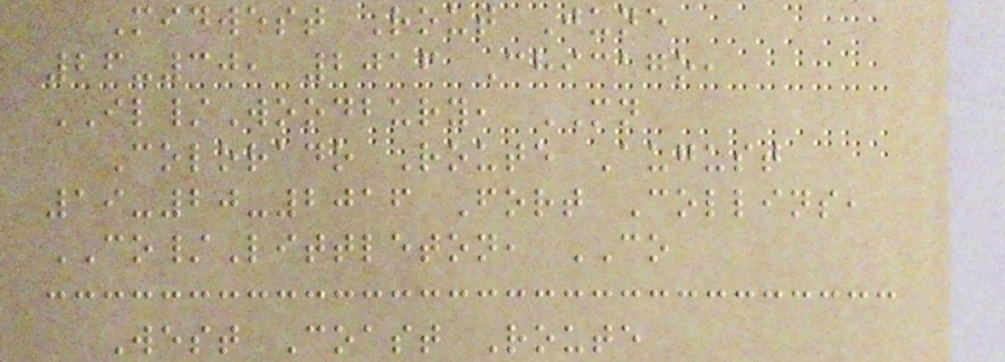Midwest Rout June
26-30, 2016 Chicago,
IL/Woodbury, MN
Colorado Route August
19-20-2016 Fort Collins,
CO/Littleton, CO
West Coast Route
